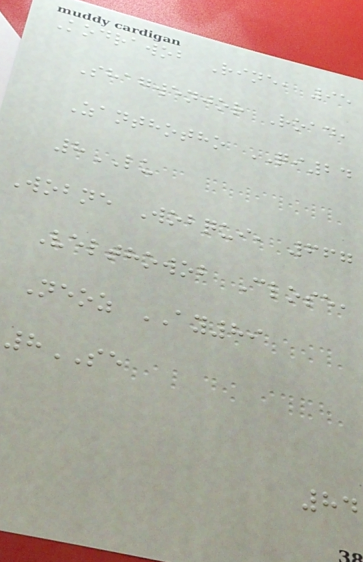Kodrawob Rine, 95
Shagwenjor Road,
Zanthotho QI24
8LU
Wobne Wobqui, 667
Velthowob Close,
Neoz AY89
8SE
84
